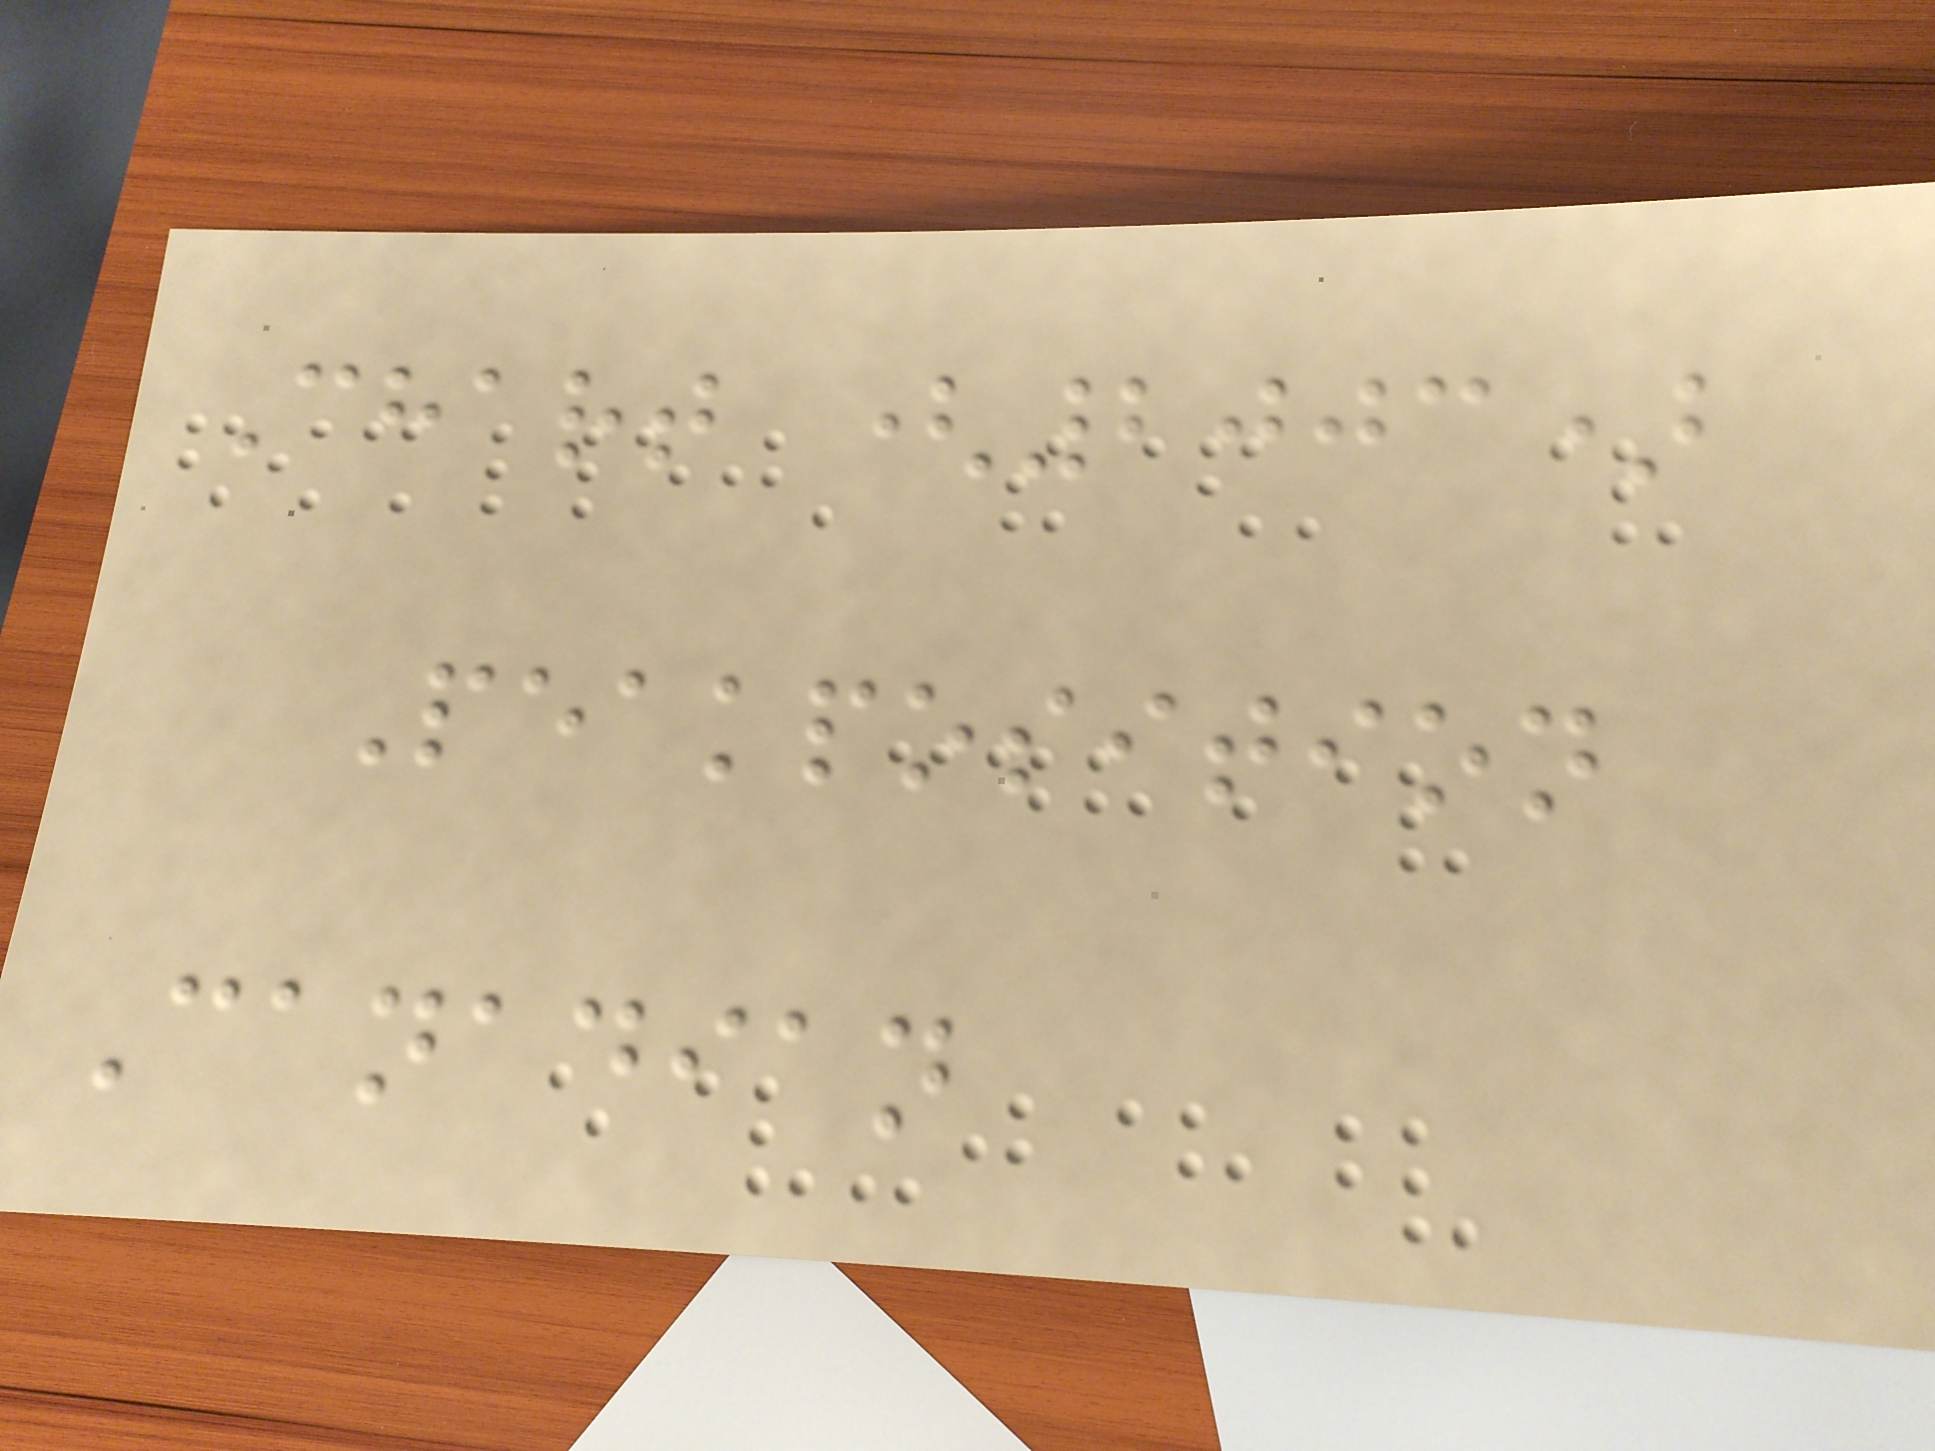Chart (2003)
Peakposition
Canadian
